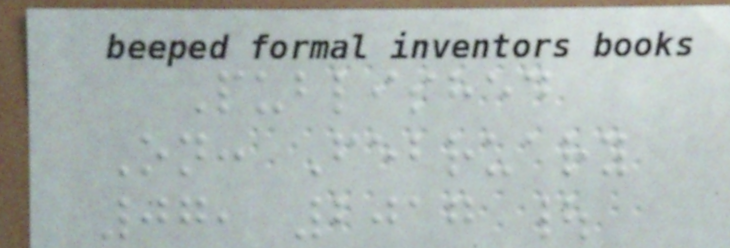Published
On: February
07, 2017 |
